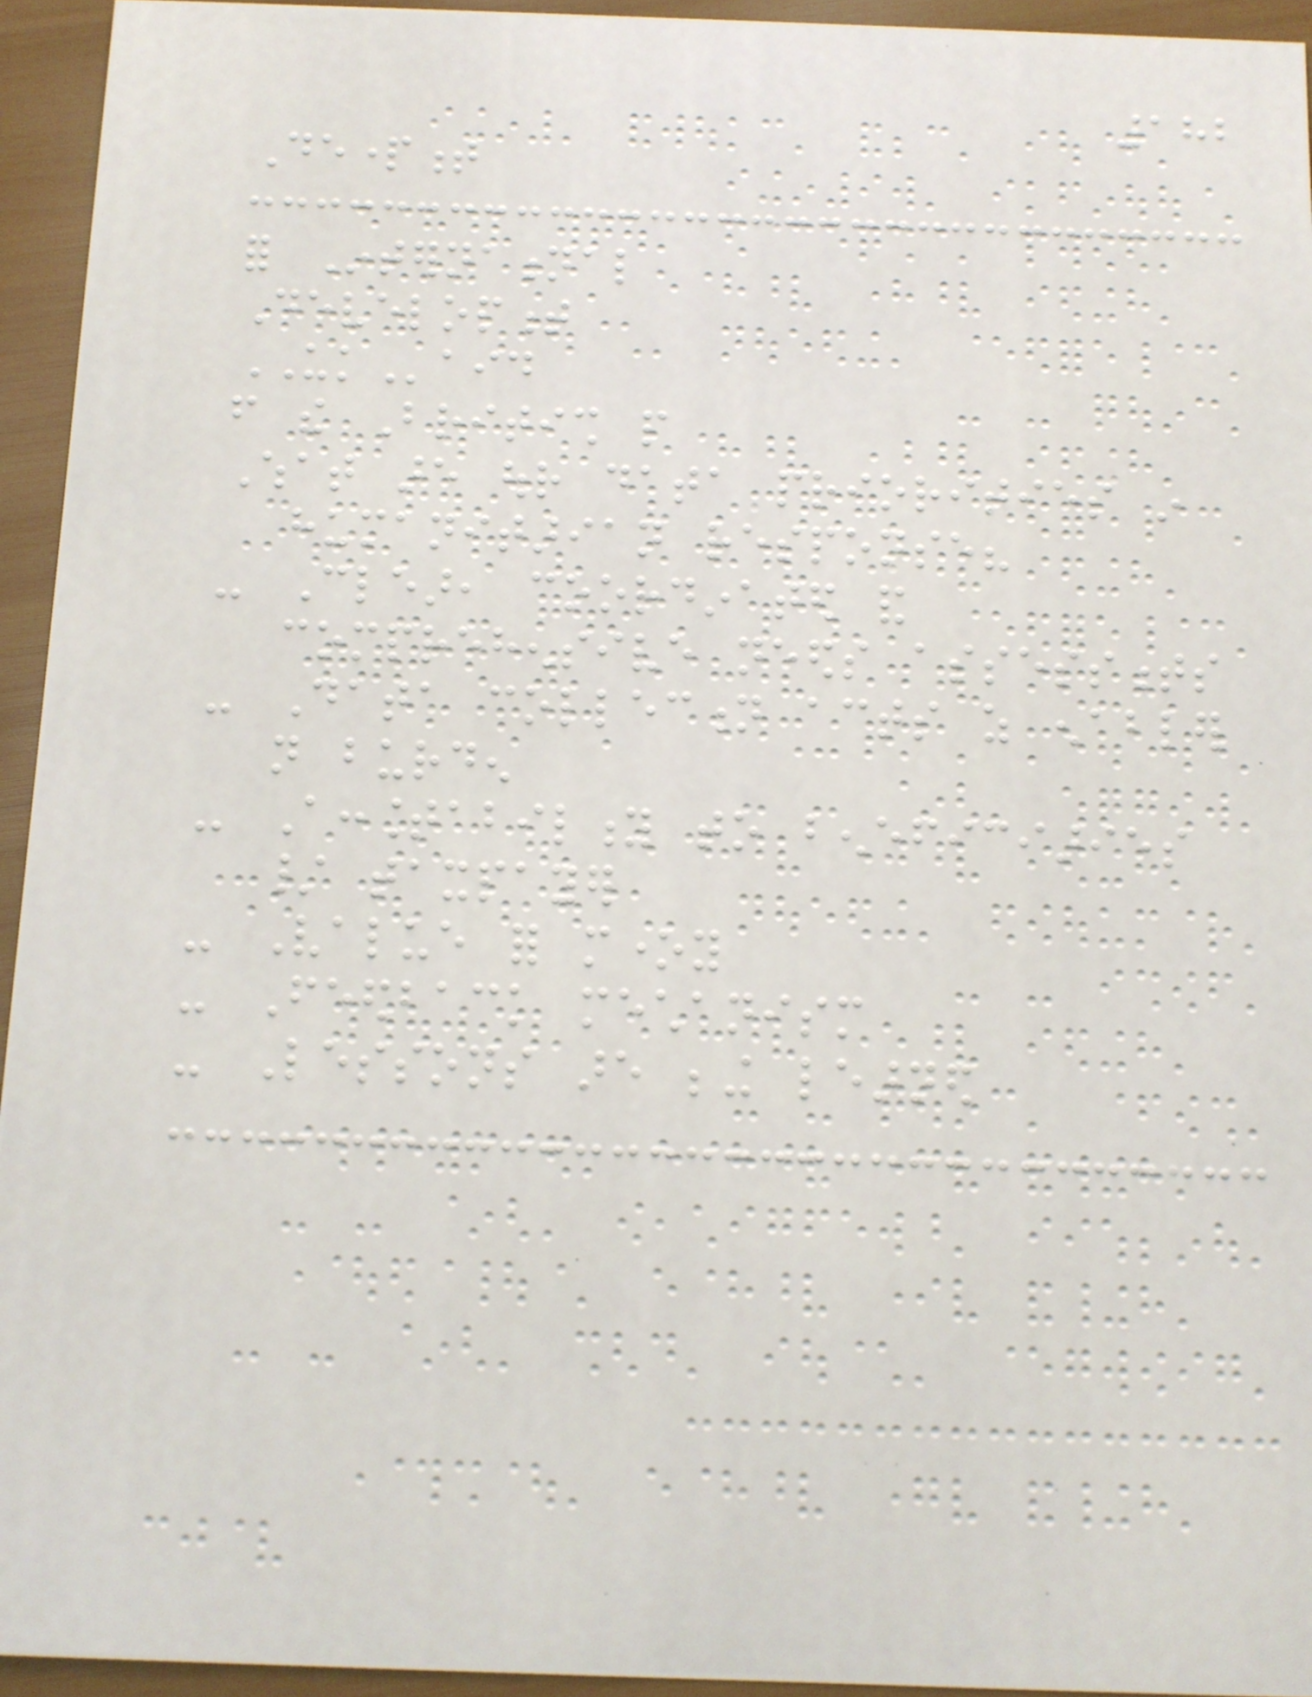182
Department
for International
Development
UKaid
from the British people
What are our data priorities in
humanitarian response?
- Clear, coordinated and
comprehensive needs assessments
- Data collection acts as enabler
not burden
- Accountability to beneficiaries
/ taxpayer
- Value for money
- Feedback mechanism
- Lessons are being learned
